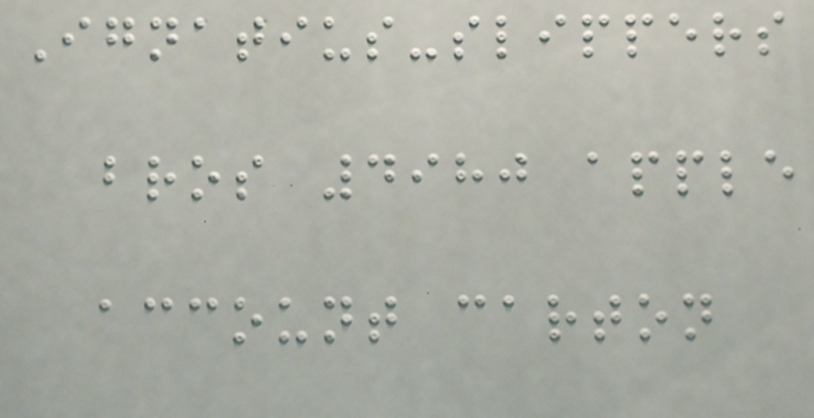Ignatius-slippers
bros 4980 apple
account carton
